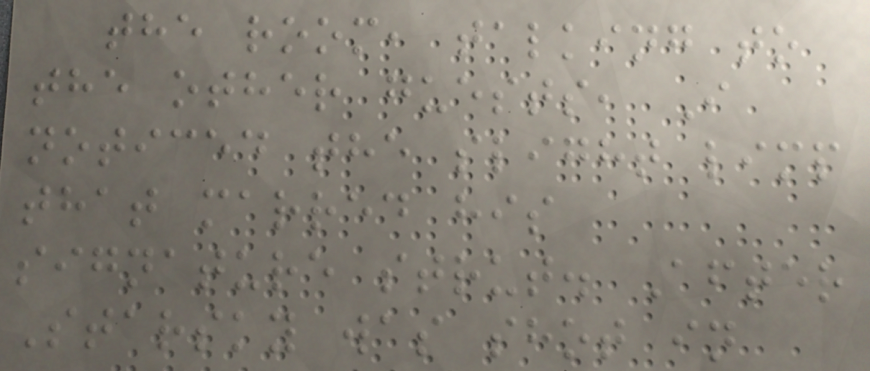the room, talking to
the other guests, I
noticed the slight limp
that marred his
signature strut. After
Starsky was shot in
